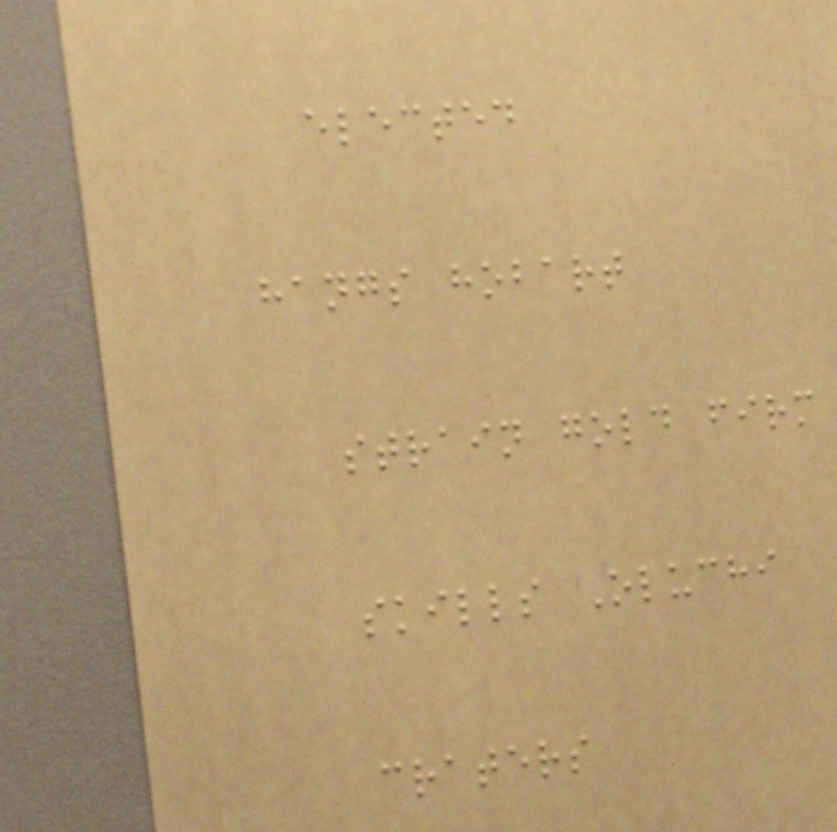elected
hangs hobart
strain gold firm
skills Oluchi
craters
